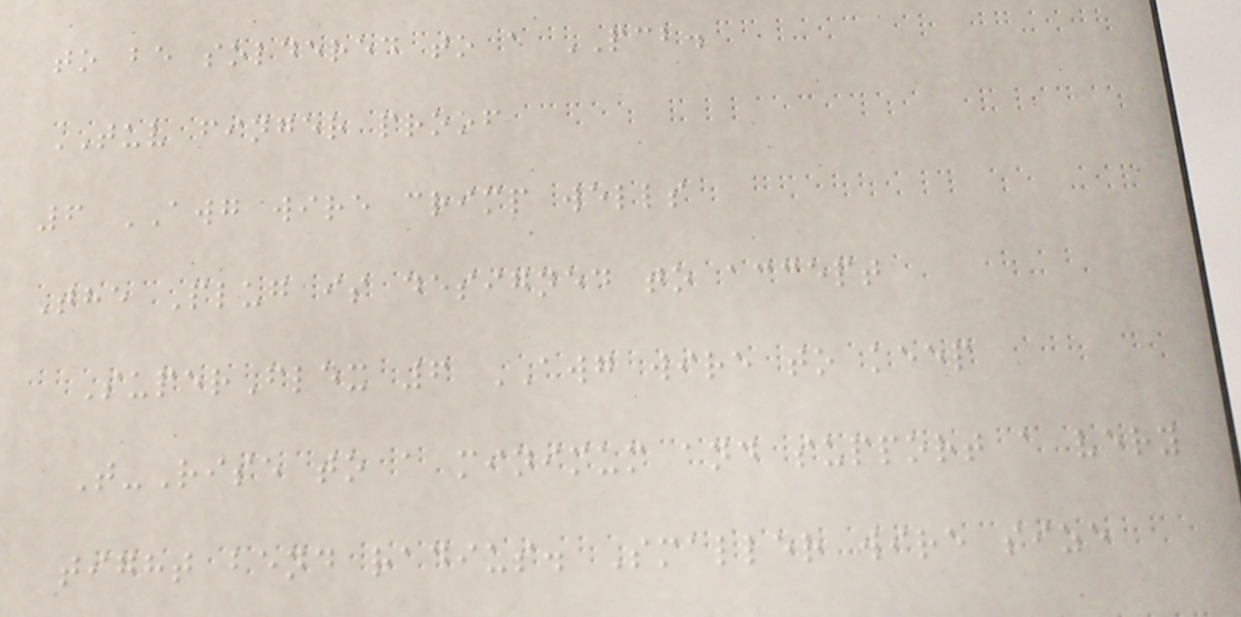to be soldered to a PCB.
TUV finger proof
6 AWG wire crimp wells
The Plug is designed to accept
SuperFlex 6 AWG wire to keep
T-Rise to a minimum and support a very
tight bend radius. Smaller wire size
